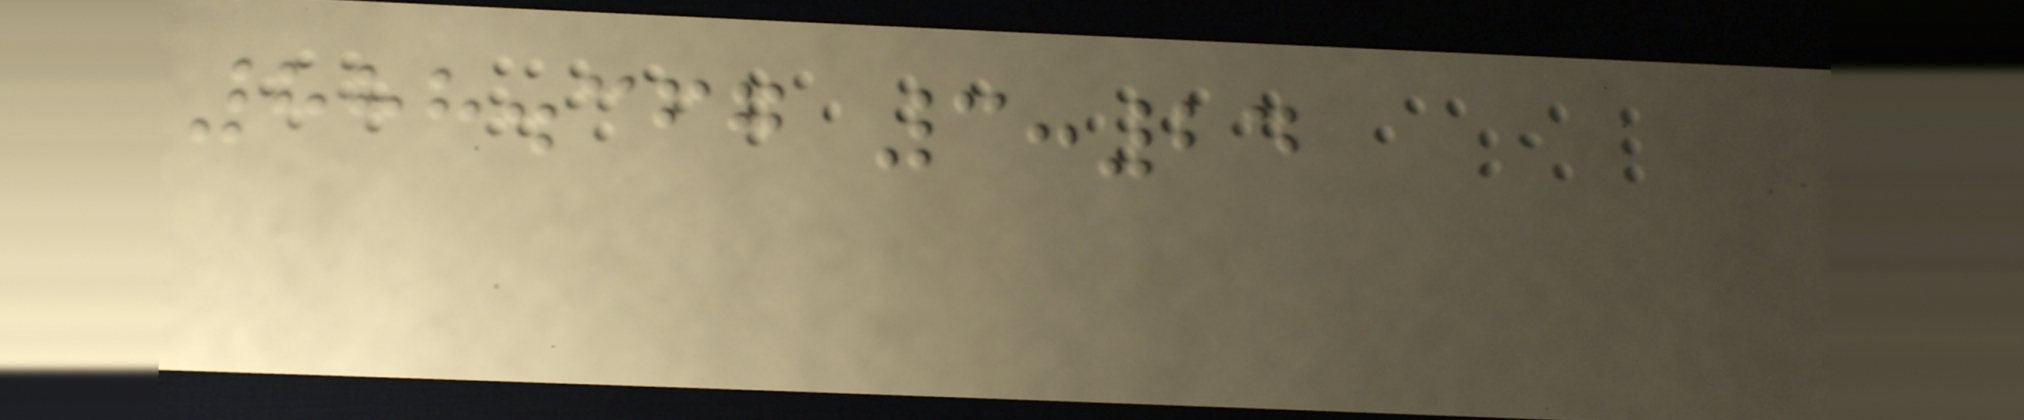888.367 3:24
